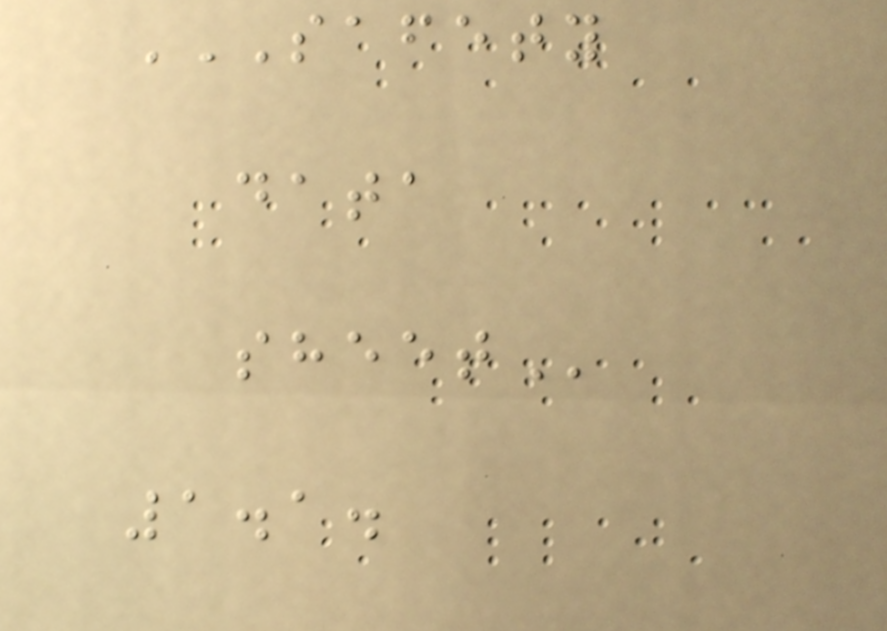SAFETY
DATA
SHEET
1.1.
